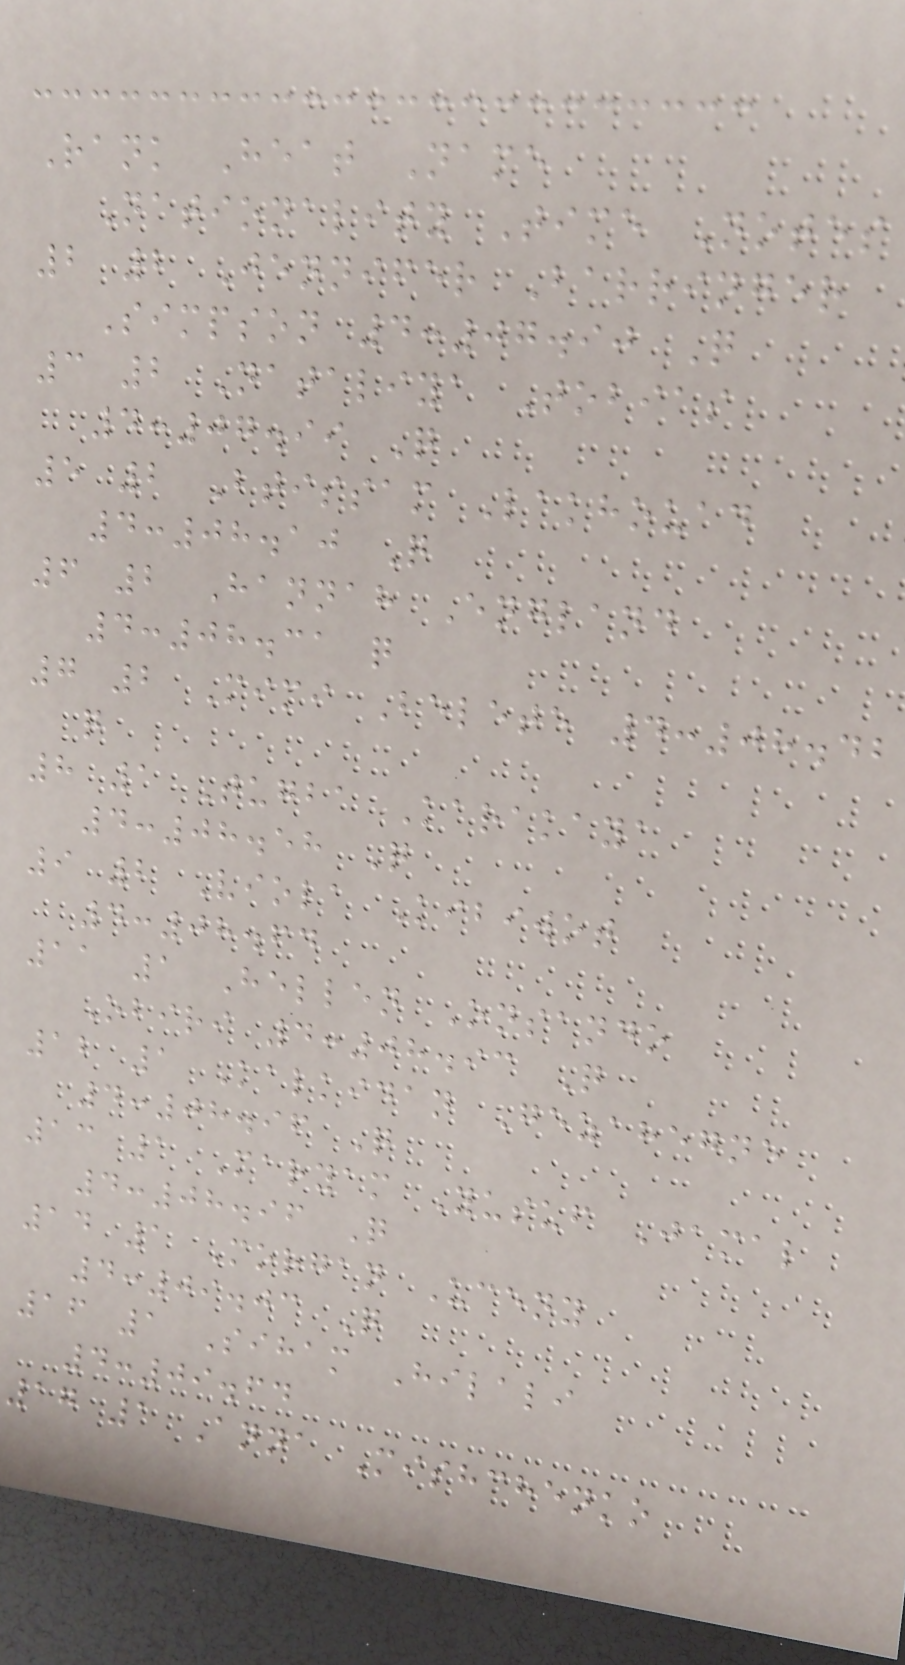Rank Heat Name
Nationality Time Notes
2 2 Jennifer Barringer
Simpson 4:07.90 Q
3 2 Nataliya Tobias
4:07.99 Q
5 2 Btissam Lakhouad
4:08.10 Q
6 2 Hannah England
4:08.31 q
7 2 Mimi Belete 4:08.42
q
8 1 Tugba Karakaya
4:08.58 Q
9 2 Viola Kibiwot
4:08.64
11 1 Hellen Onsando
Obiri 4:08.93 Q
12 1 Kalkidan Gezahegne
4:08.96 Q
13 1 Maryam Yusuf Jamal
4:08.96 Q
14 1 Morgan Uceny
4:09.03 Q
16 1 Siham Hilali
4:09.64
17 1 Anna Mishchenko
